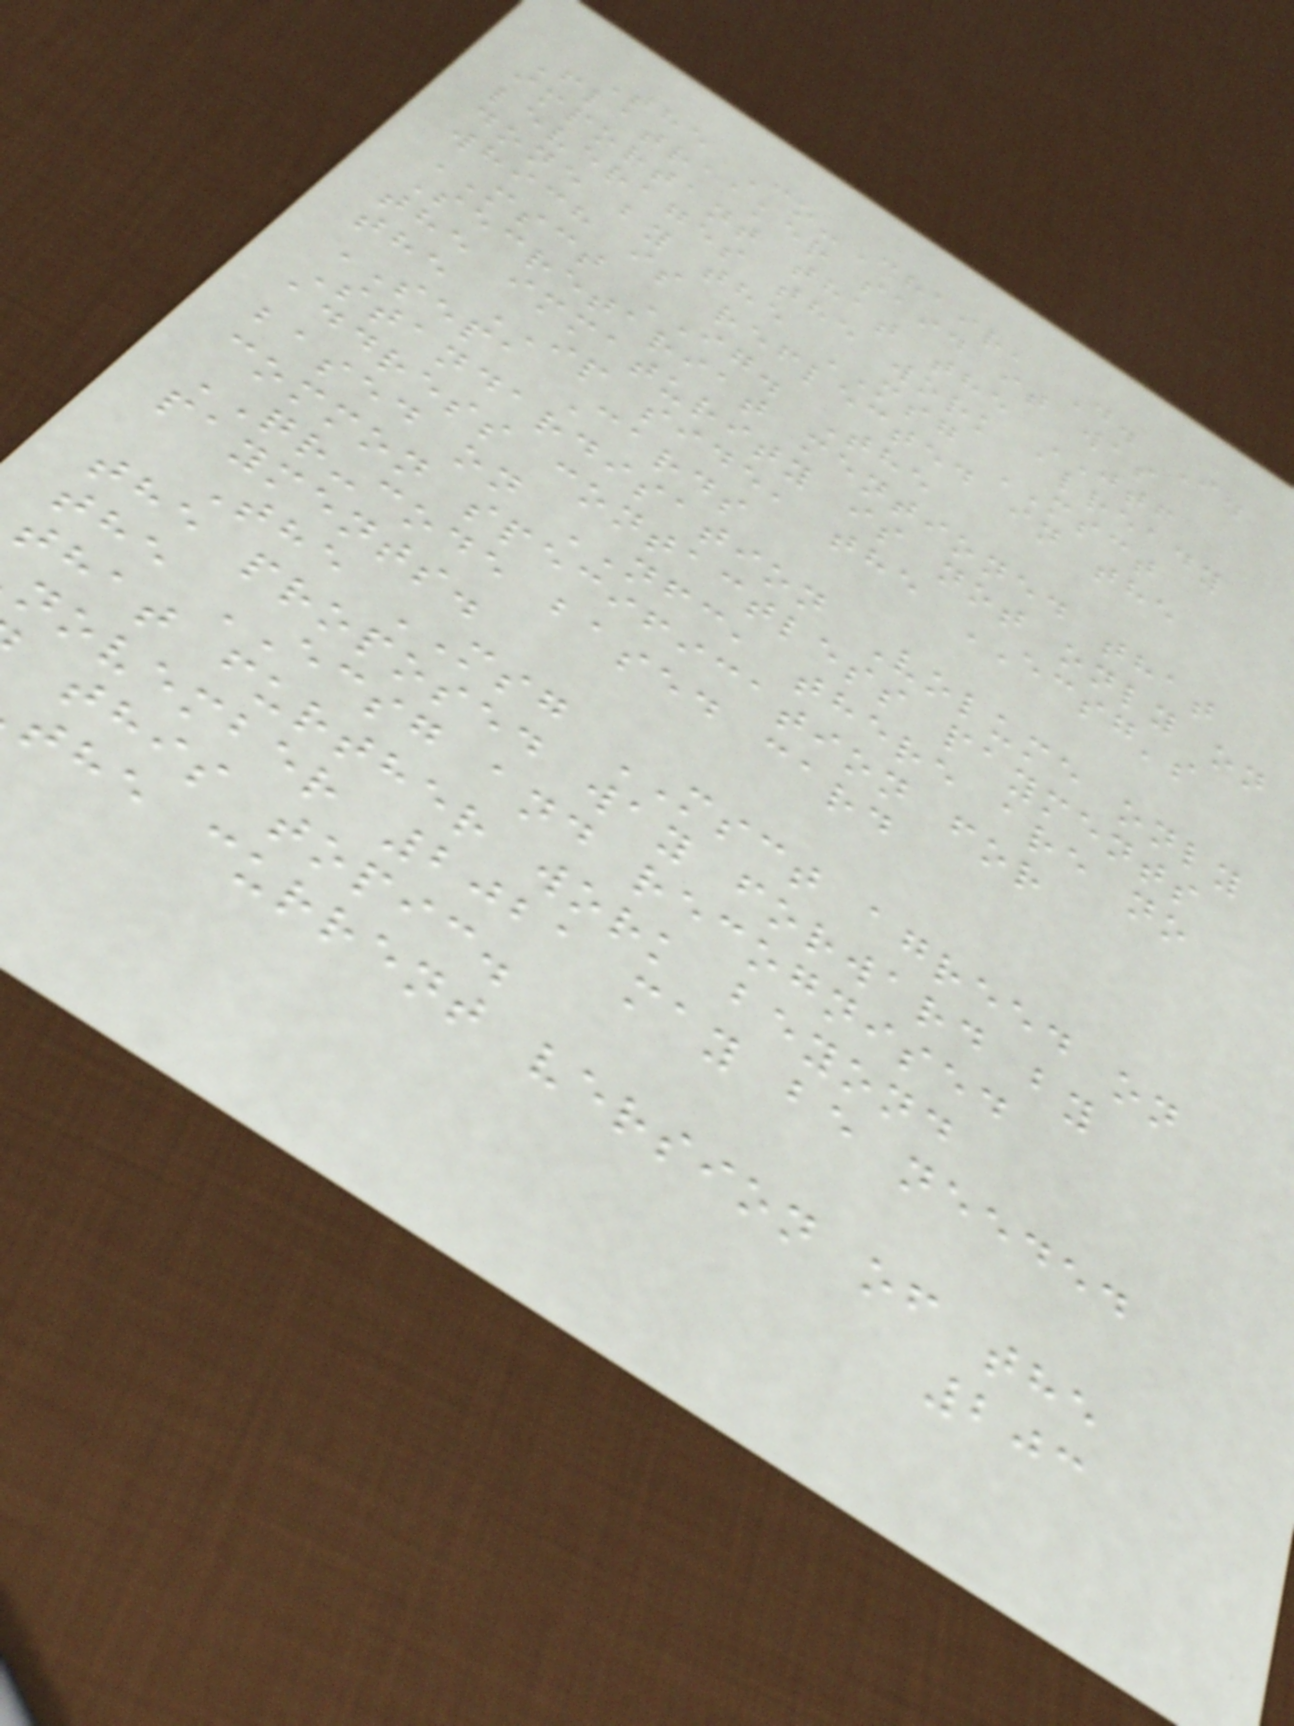The Co-Chair, D. I.
Flatraaker said it was
important that the JTF
leverages the work already
done by the MSG MSCT
which is reflected in the
MSCT IG. The
Secretariat mentioned that
the immaturity is not only on
the IP side, the ECSG's
SEPA Cards
Standardisation Volume only
address contactless payments
based on NFC, there are no
common specification for
QR-code based card
payments.
The MSG MSCT agreed on
the proposed way forward by
the ECSG and recognised
that further work beyond
november 2021 may be needed
this topic.
the current version of the
203
